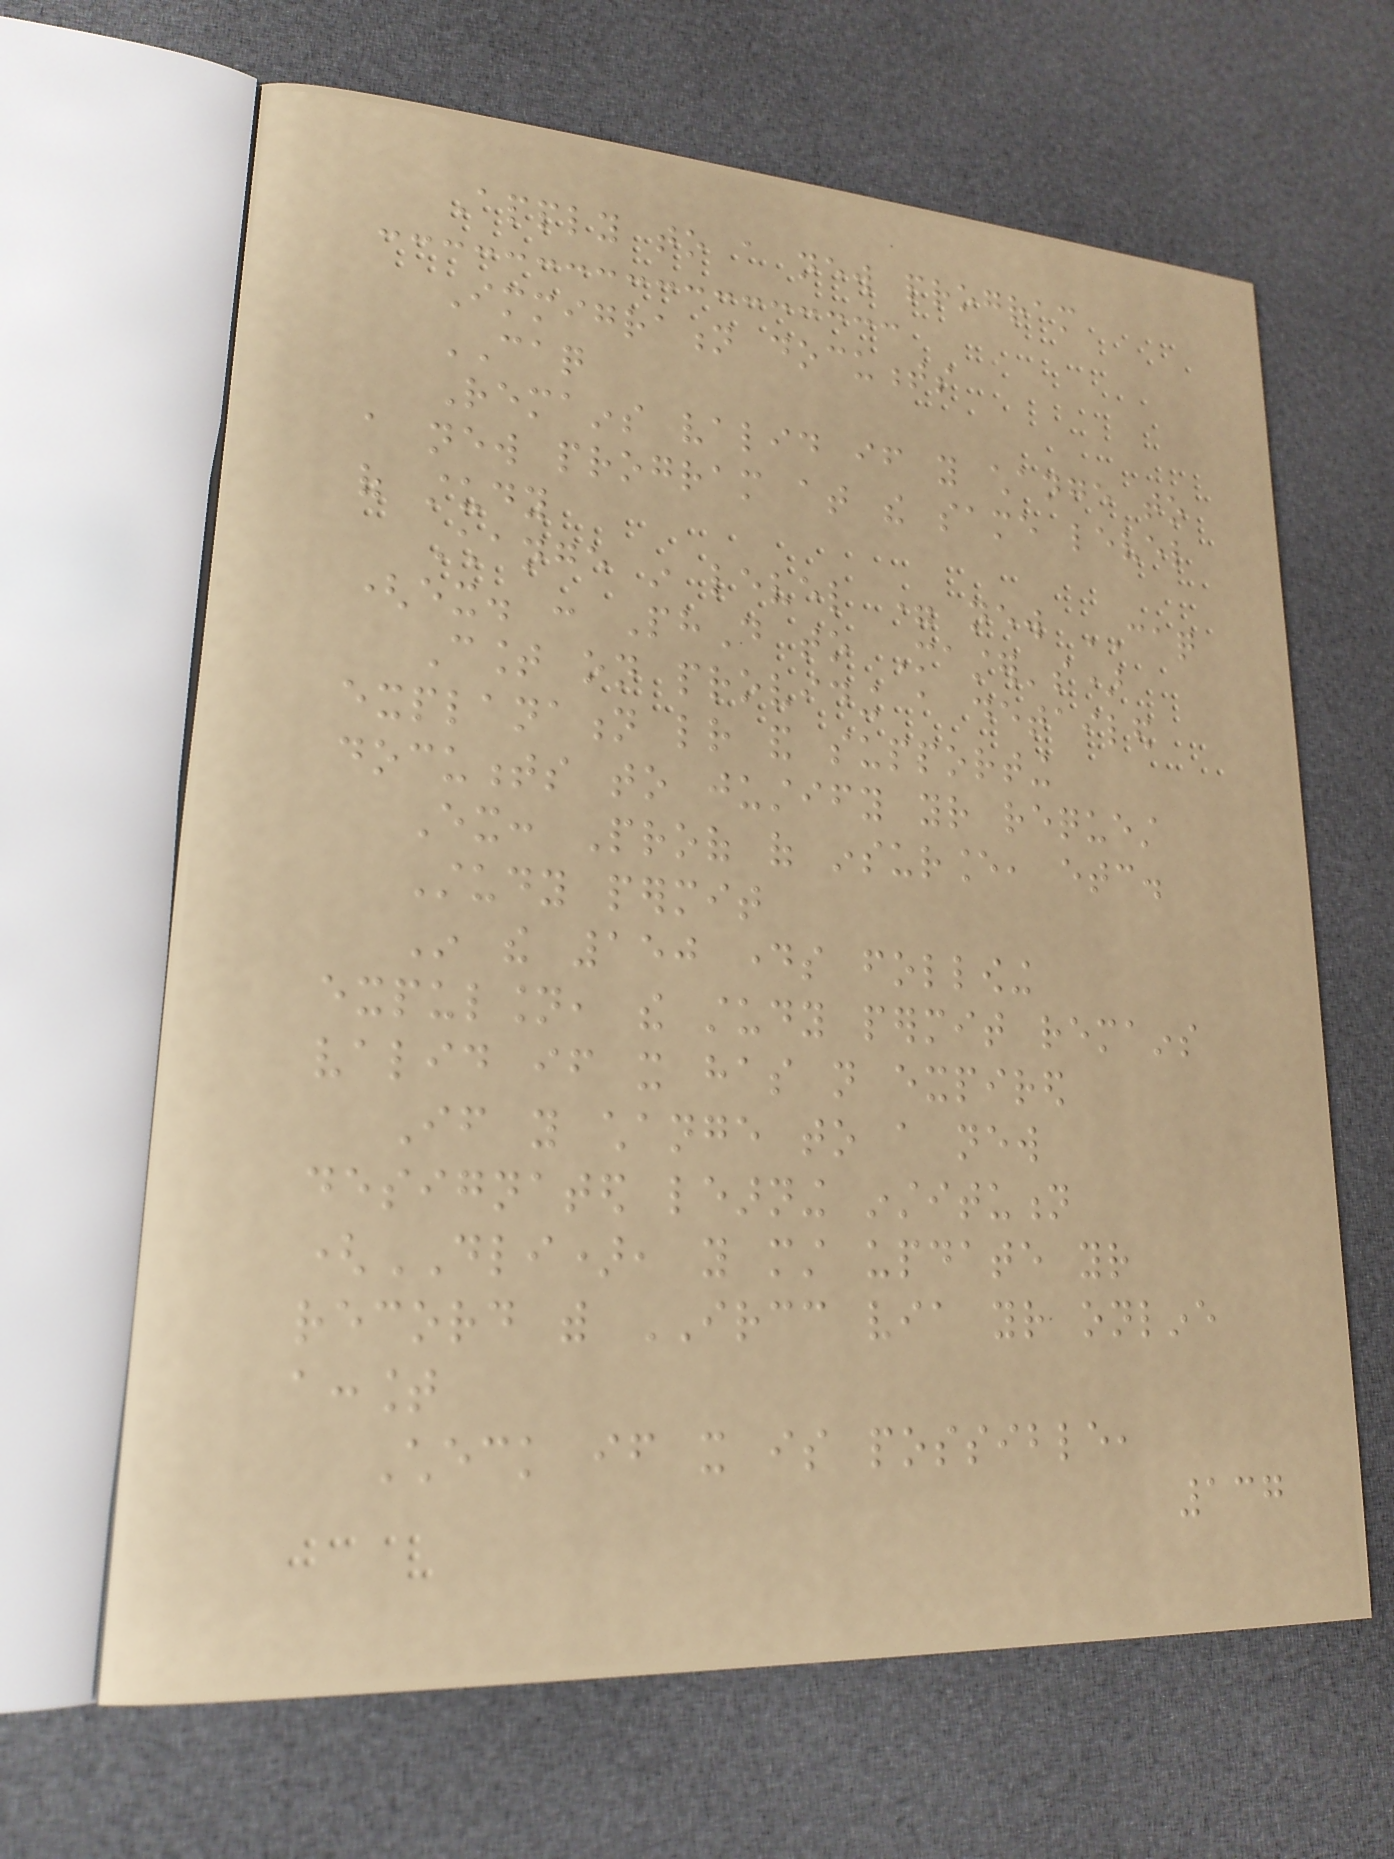Apply to a new program
Immigration documents
CAQ
Remains valid if you change to
a new program at the same level
of study
Change in level = new CAQ
(ex. : PhD to Master's)
Count on providing a detailed
explanation letter and supporting
documents to justify your request
Ex: Proof of insurance, etc.
Study permit
In the 150 days following
expulsion, the study permit remains
valid if it has not expired
If you change to a new
designated learning institution
(DLI), you must update your
record with IRCC via your online
account
Check if it is possible,
137
